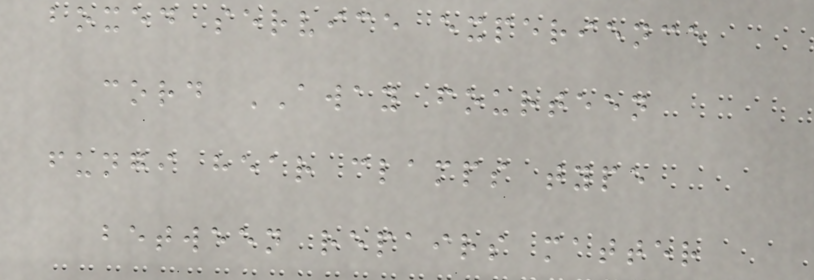boxed service experience
cord AWAY fourteen
fungi hear clamps type
between repairs matter
